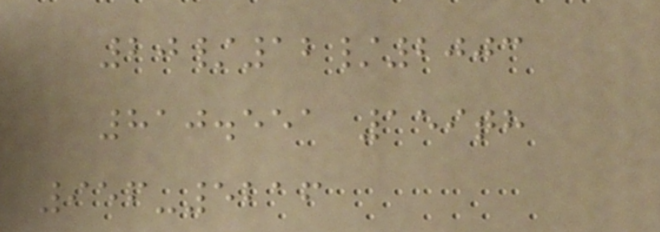20/12/2003
810.551 159th
956-5216
